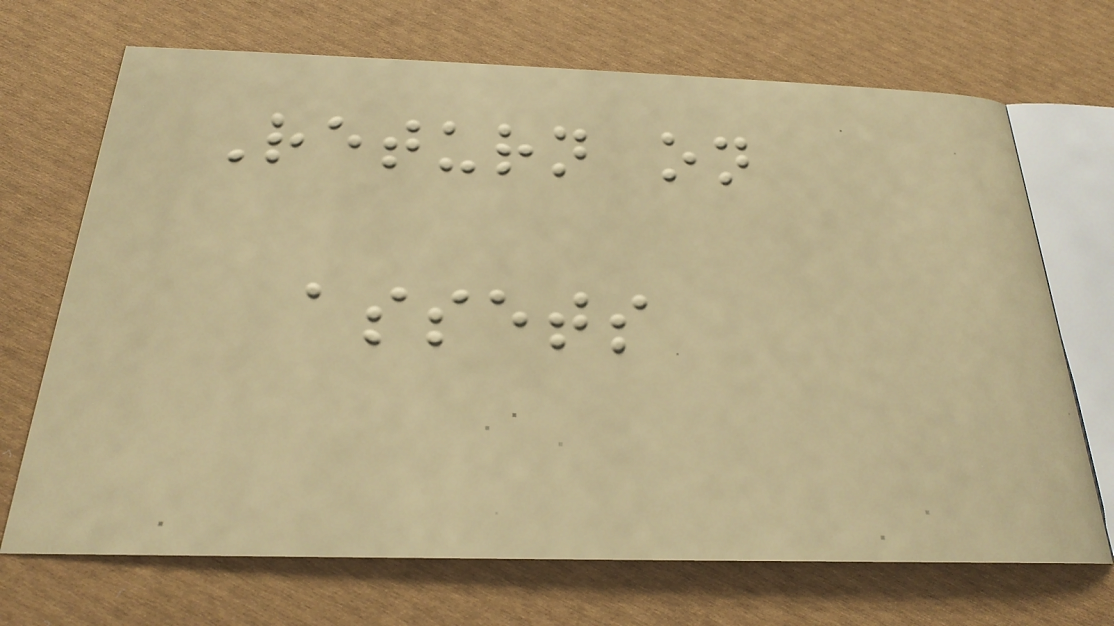Return on
assets
